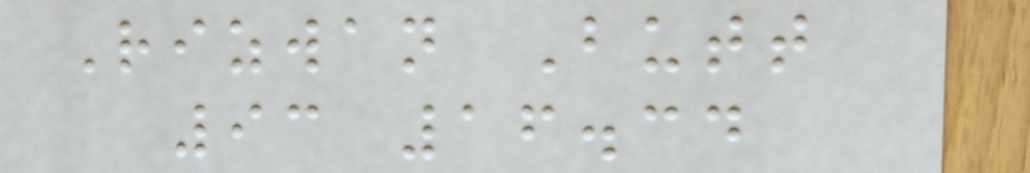Rizwan Butt
93 16.34
